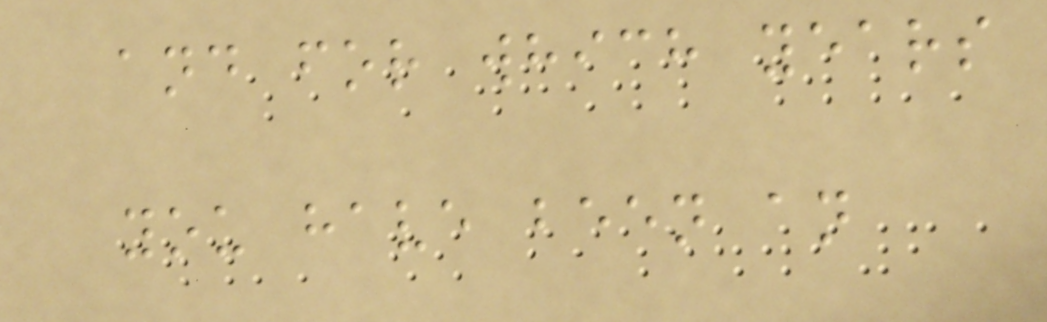and for which years
you have been an
